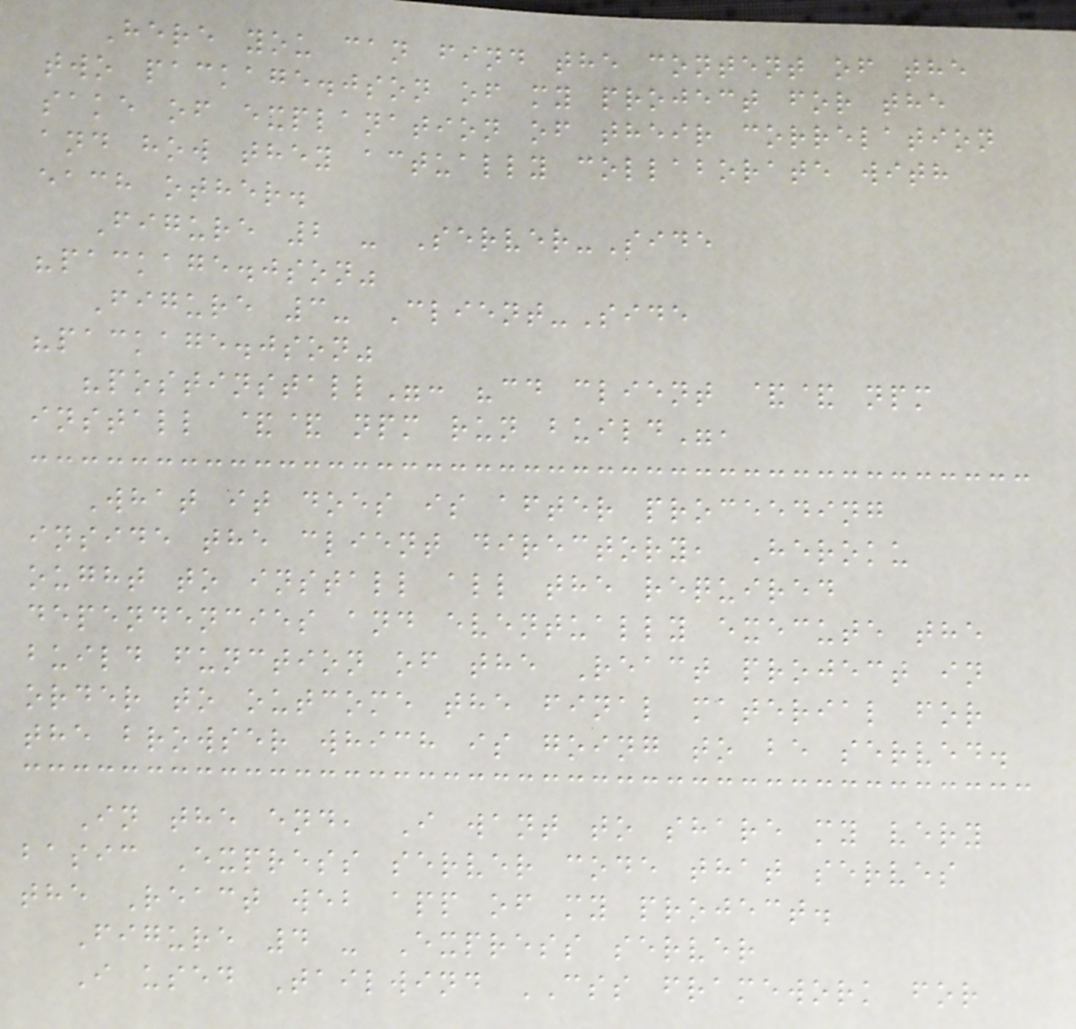Here you can find the content of the
two package.json of my project for the
sake of explanation of their correlation
and how they actually collaborate with
each other.
Figure 2 - Server-Side
"package.json"
Figure 3- Client-Side
"package.json"
"postinstall": "cd client && npm
install && npm run build",
What it does is after proceeding
inside the client directory, Heroku
ought to install all the required
dependencies and eventually execute the
build function of the React project in
order to outcome the final material for
the browser which is going to be served.
In the end, I want to share my very
basic Express server code that serves
the React web app of my project.
Figure 4 - Express server
I used Tailwind CSS framework for
